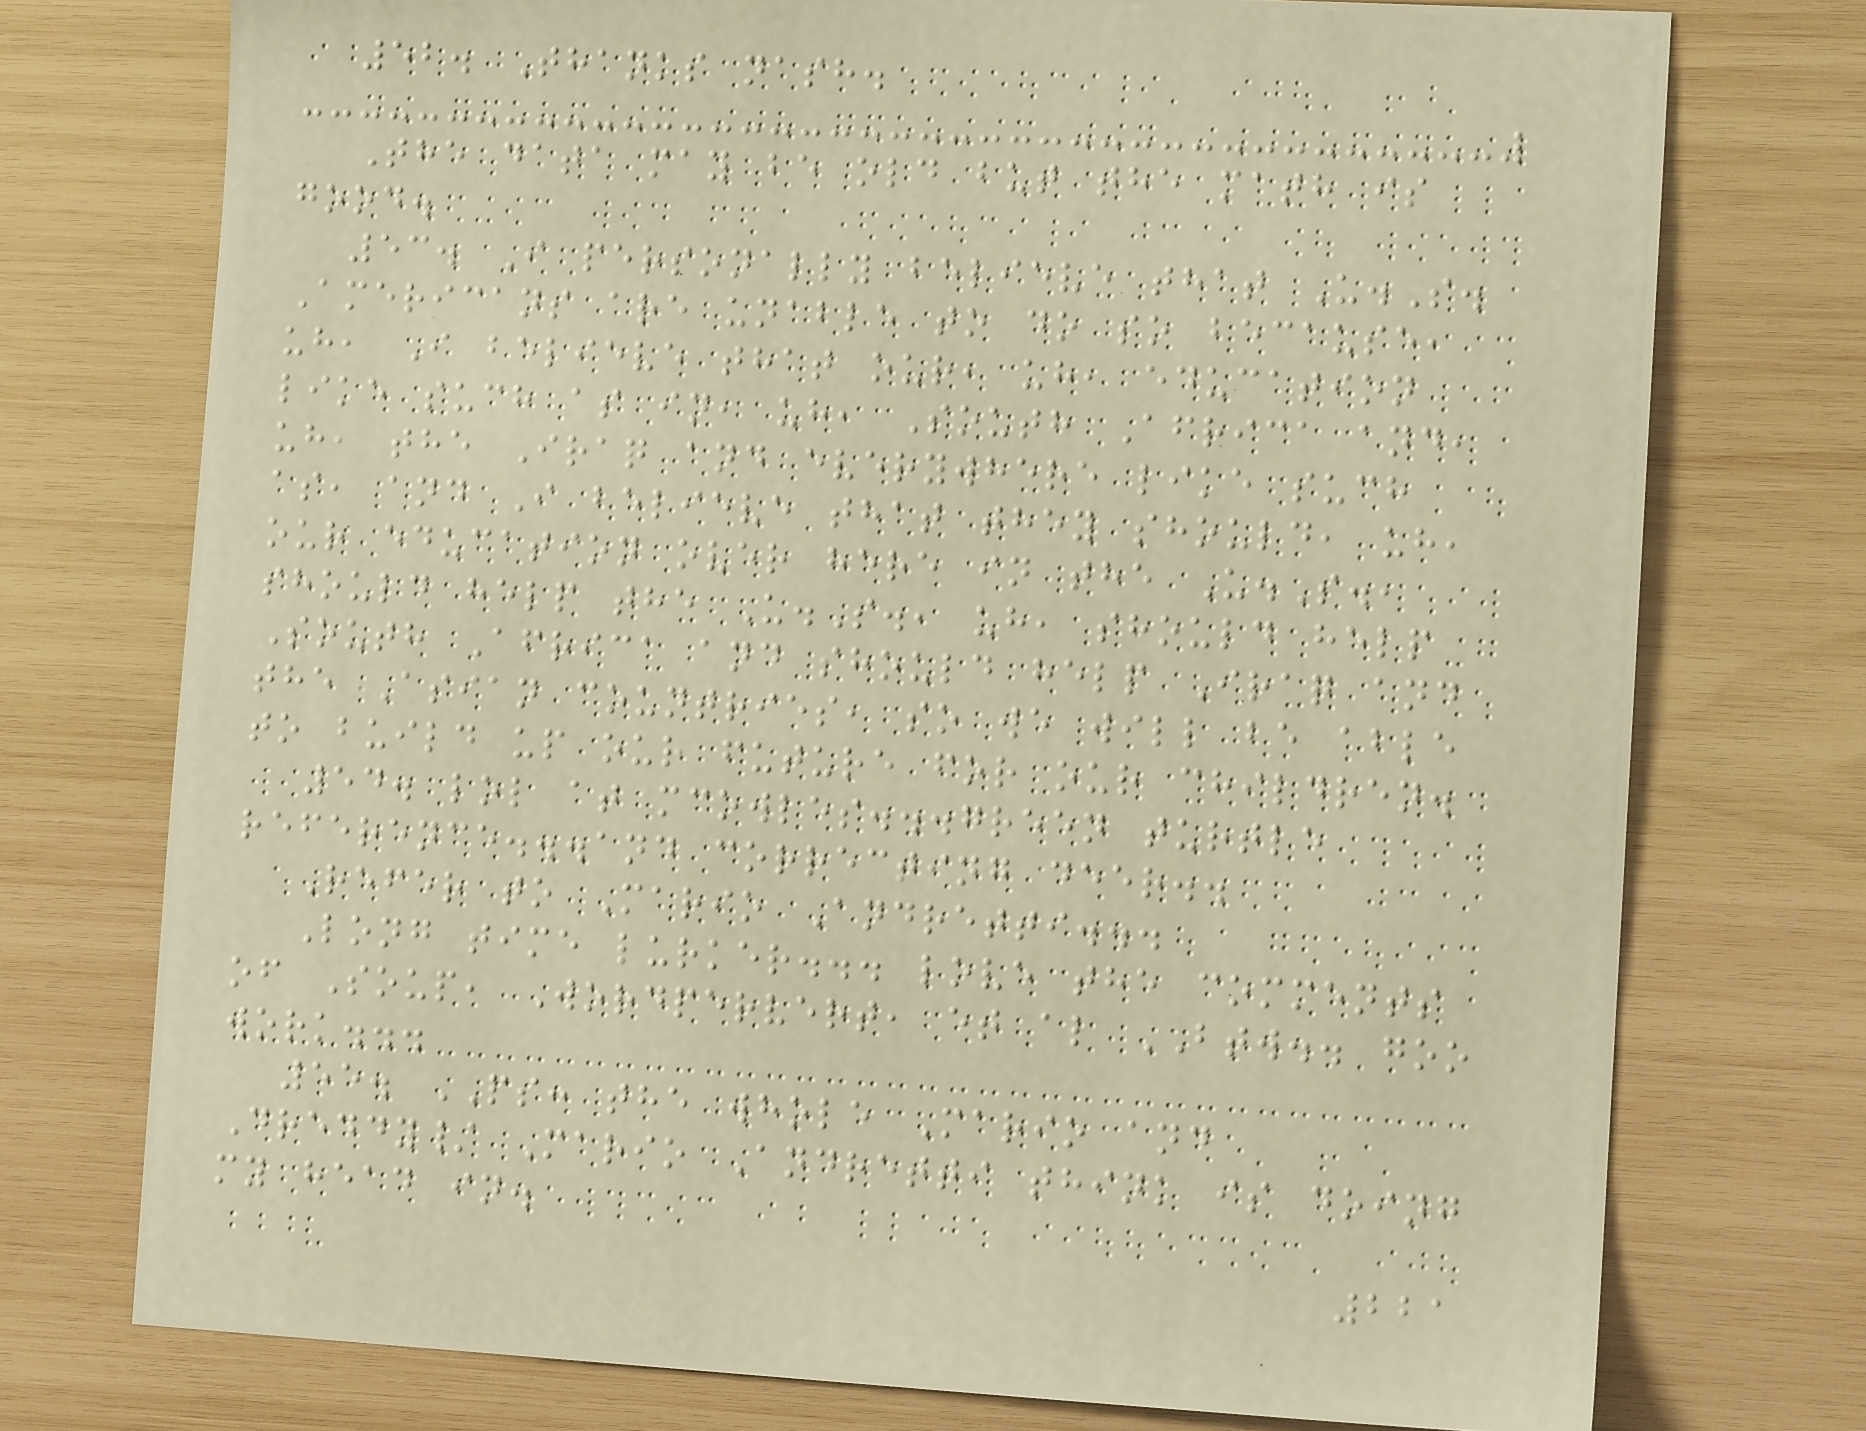52. Thanks nash.
The data may be old but the math is
good.
53. I personally believe that U.S.
Americans are unable to do so because,
uh, I believe that our, uh, education
like such as in, uh, South Africa and,
uh, the Iraq and everywhere like such
as, and I believe that they should, uh,
our education over here in the U.S.,
should help the U.S., uh, should help
South Africa and should help Iraq and
the Asian countries, so we will be able
to build up our future for our children.
54. lol at mcowles...green turtle
reference...and correcting deer..
Refer to Mario Andretti...
Long time lurker... love the comments
of Soup, Wordpervert, et al BTW.. goo
work...
55. PS: the whole Mario and
Dreddy/ Mario Andretti think is doing
my head in.
221
